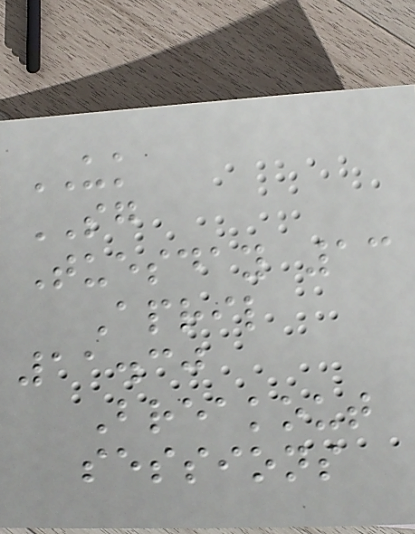UK
SG
Tuesday 13
April
11.30
Breakout
sessions
